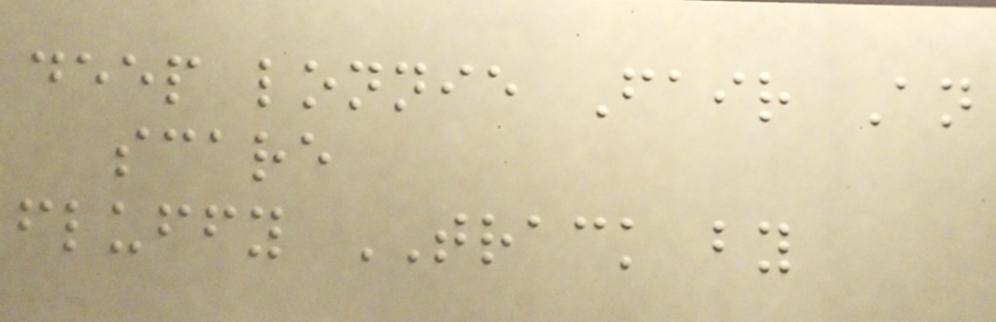deep lonnie Fair An
scare
fluffy TRACK by
